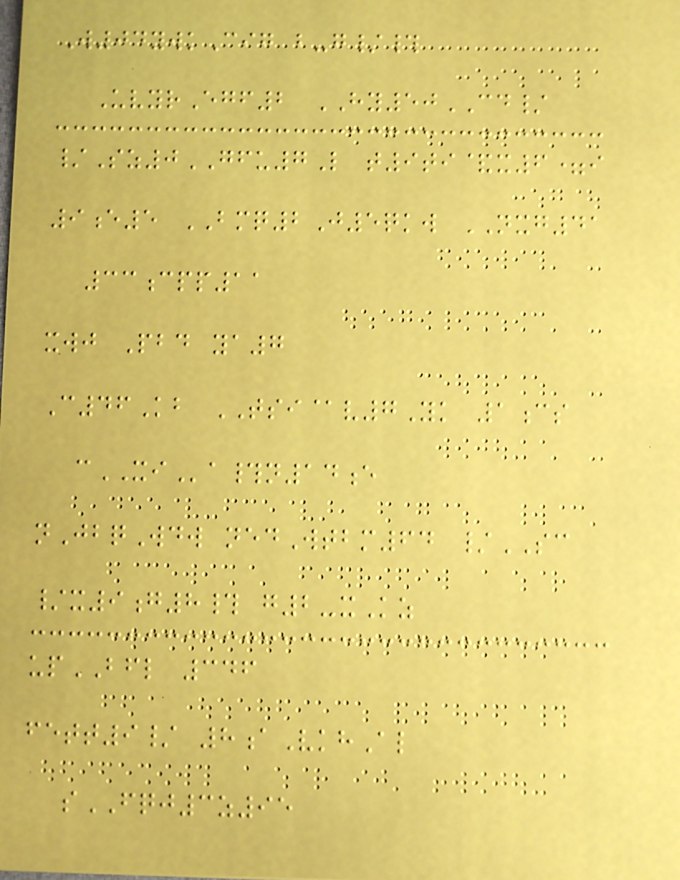W04ywkCig b-g/#
UvyrEgf2 HY50CD/
/Sz0GFU7L t9ti&x6=i
9e5 BMQ2J5qkw NXG41
33cpp11
xwj Pbd ya7
C46Kb TSI@v7Yk 1cs
cXIa#n14e
nJbqWdw nedWtbm64 /SC
/x9g8# g2-xKz
upBFL 346
fett9/ 8aVkhAl
sFQJ3z95
